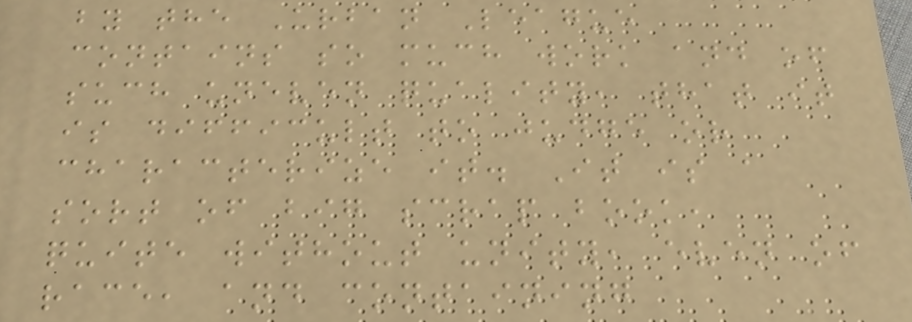by the Urban League
contains so much work and of
such uneven quality, that it
is difficult to judge or
characterize it. It is a
sort of big scrap book,
quite without unity, even of
race, and containing
